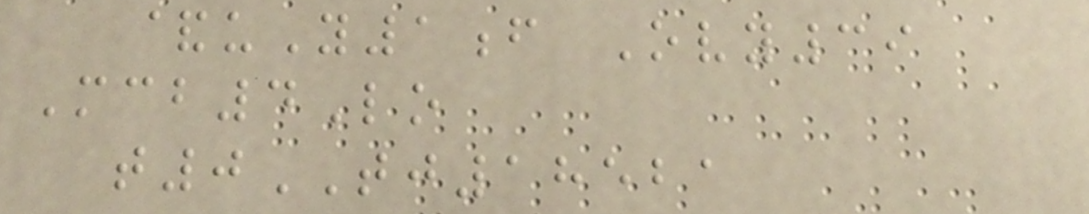&uY1f Ovy39
Mcb4Lo
t0TJ18521
